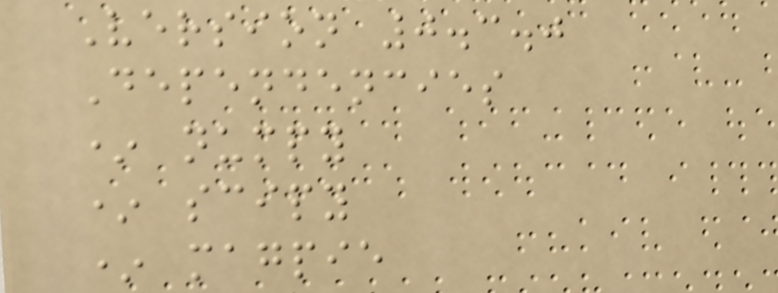Version 0.3.0
Dependencies
* numpy
* scipy
* magpie
